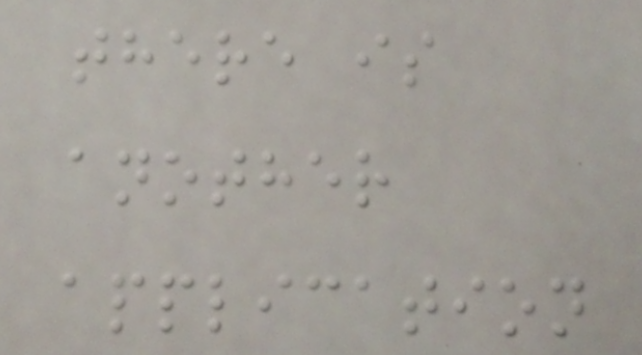there is
another
application
